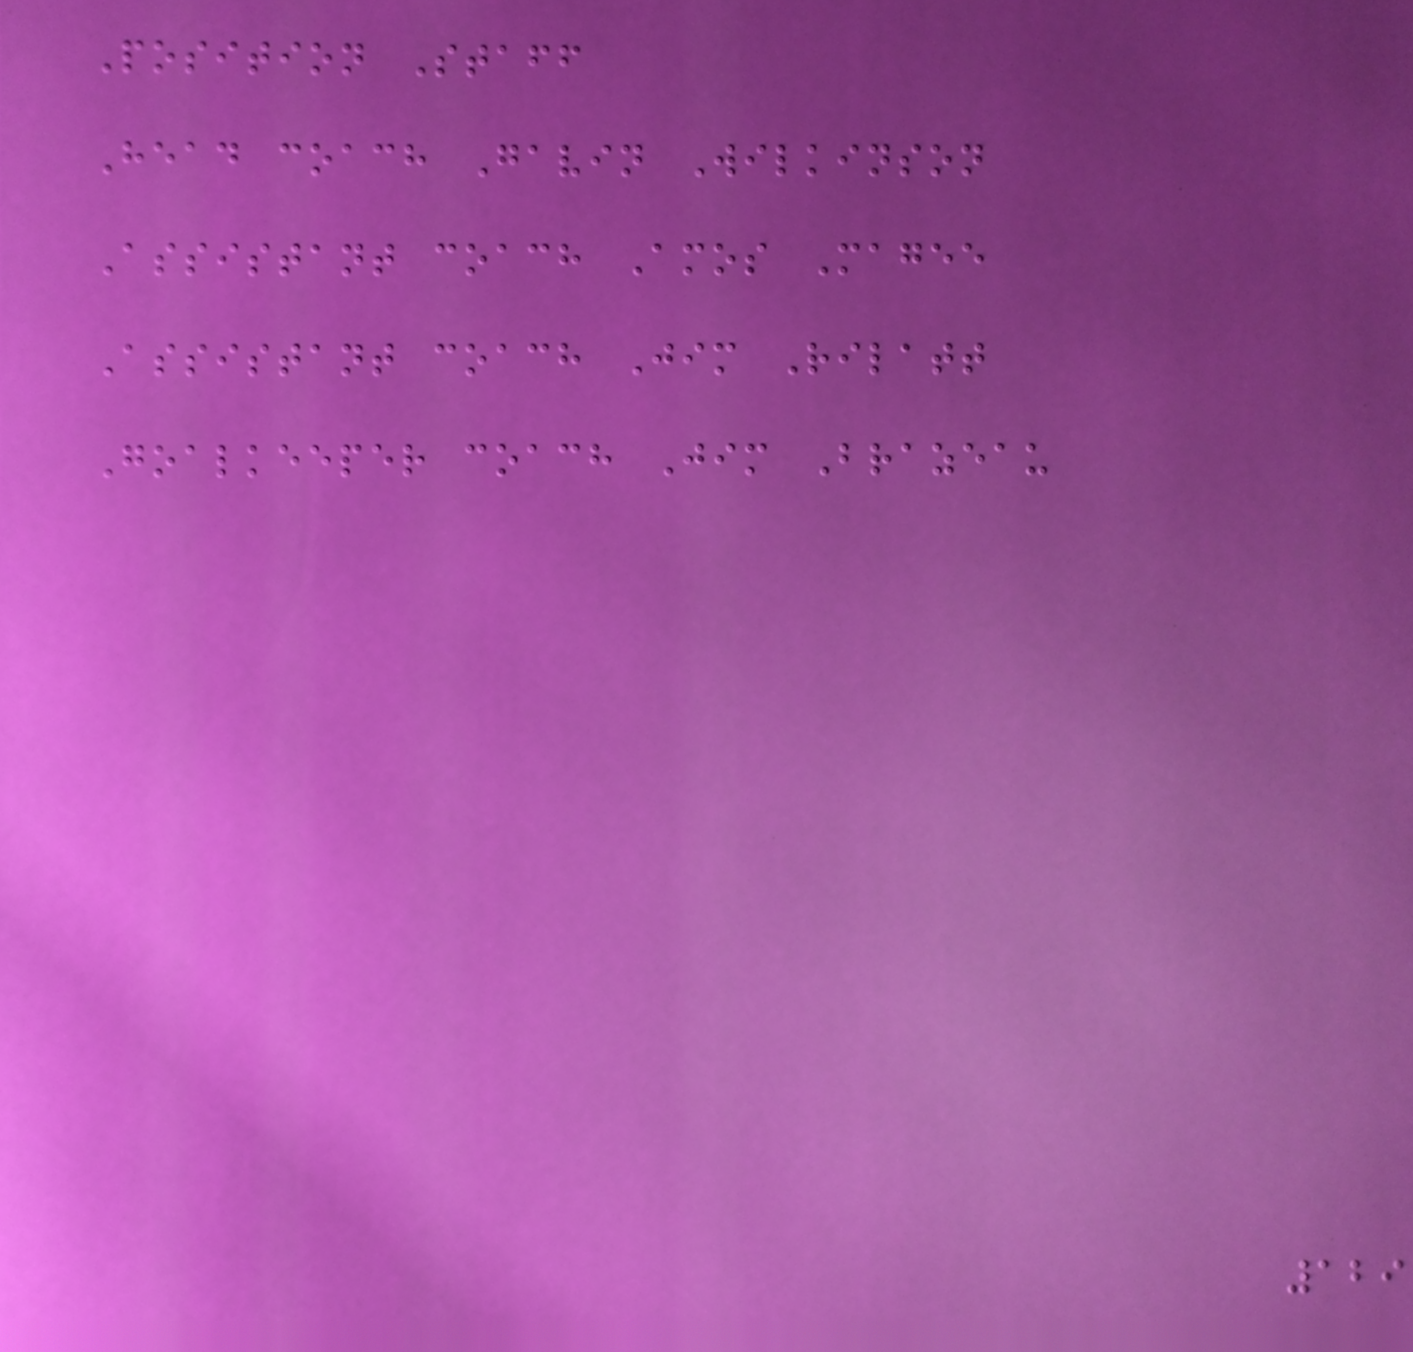Position Staff
Head coach Gavin Wilkinson
Assistant coach Amos Magee
Assistant coach Jim Rilatt
Goalkeeper coach Jim Brazeau
129
